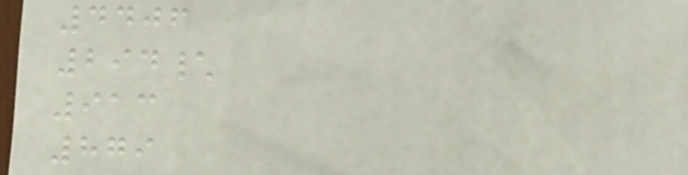4406
294\
913
879
